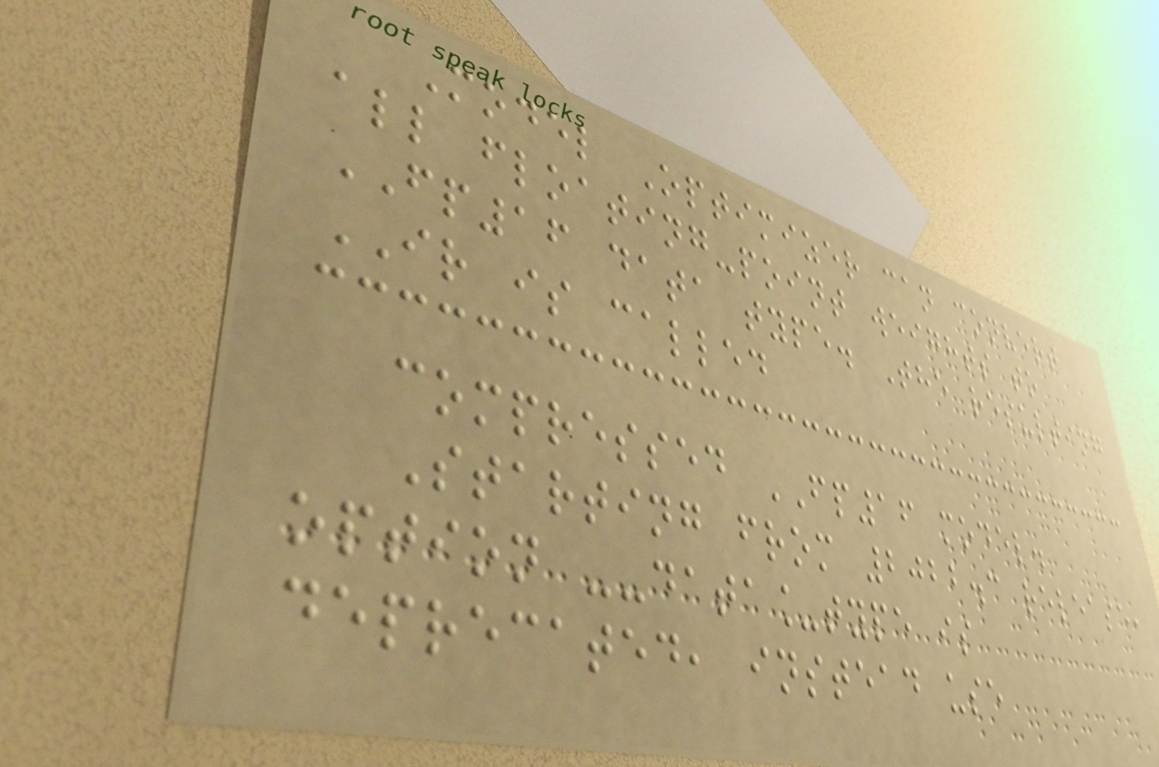Model Optimizer can convert
all floating-point weights to
FP16 data type. The resulting
IR is called
compressed FP16 model.
Starting from 2022.3 release,
option --data_type is
deprecated, instead use
